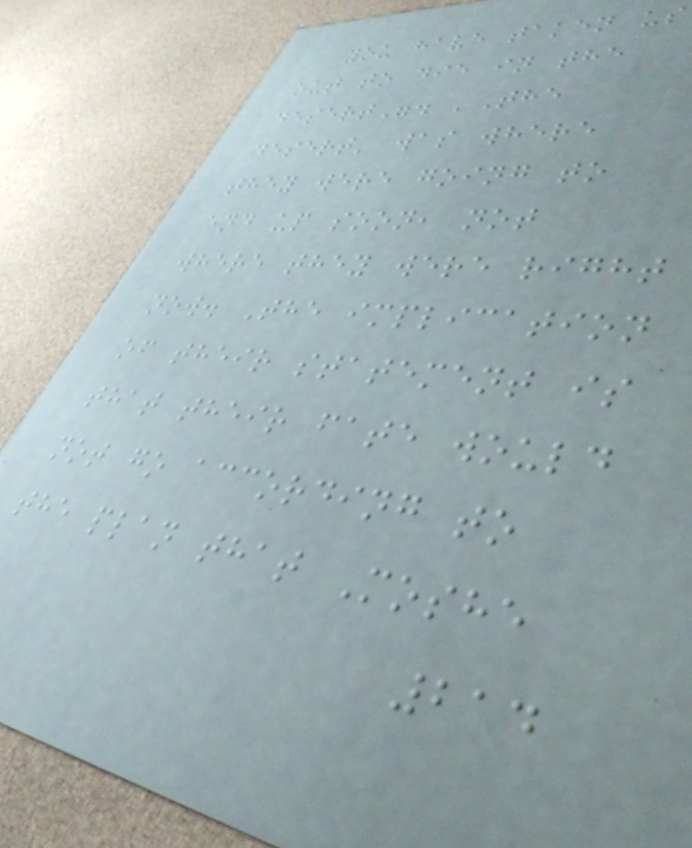you have taken us
out to die in the
desert". 'The
desert' was where
they were going to
end up soon, not
where they were right
now. The implication
of their statement is
that their fate would
not go according to
the plan that Moshe
214
